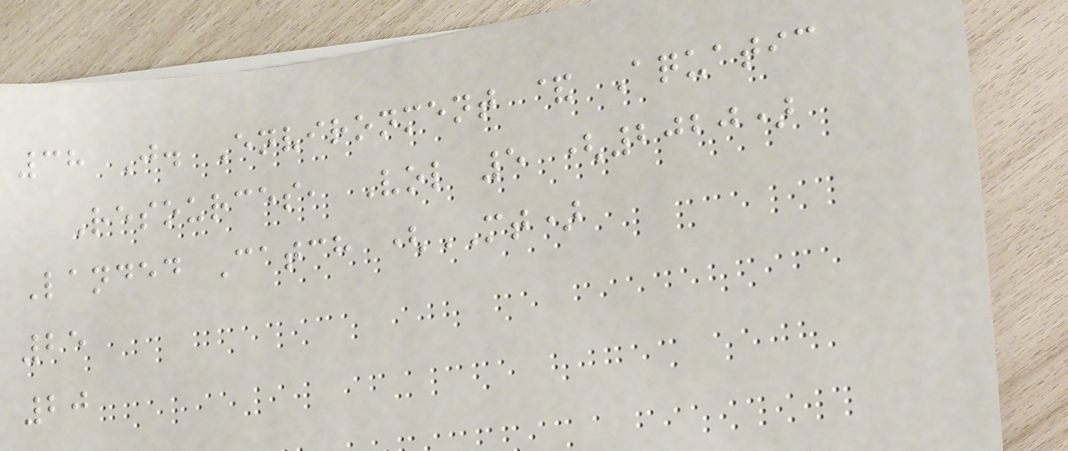38 J. Environment & Aquatic
Resources, Vol 5 (2020)
Landed Catch (MT)
25
20
